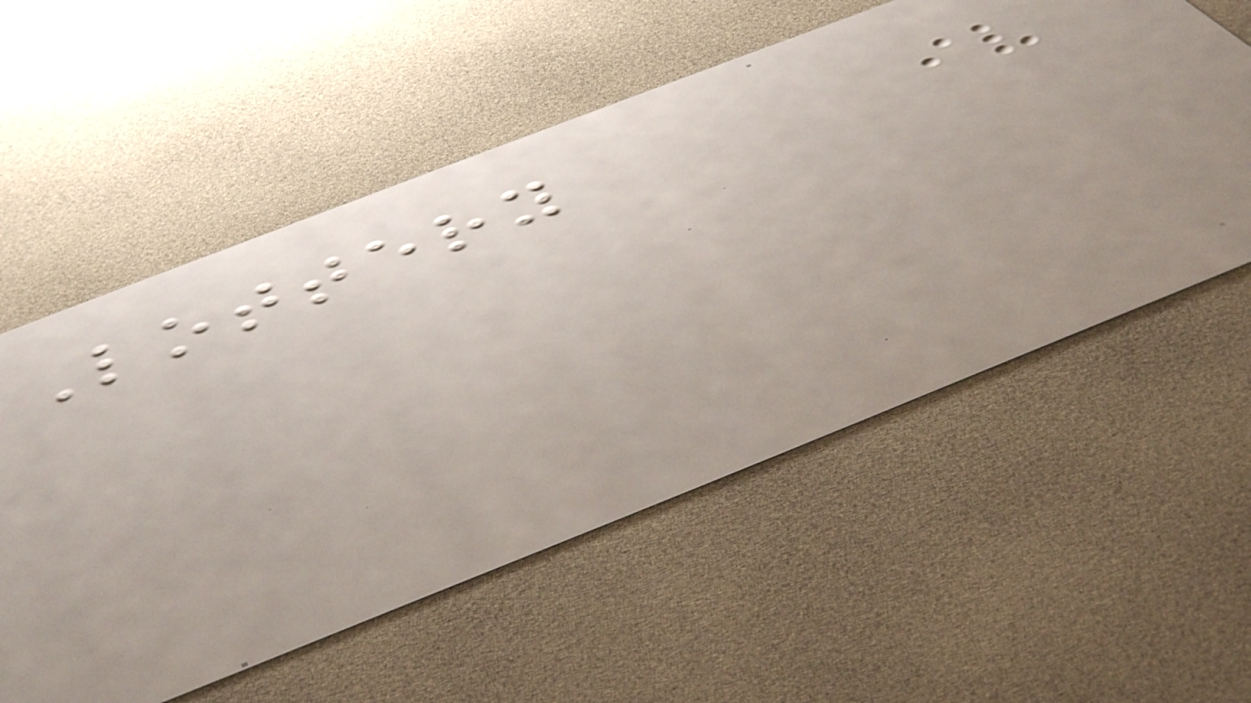Lottery
